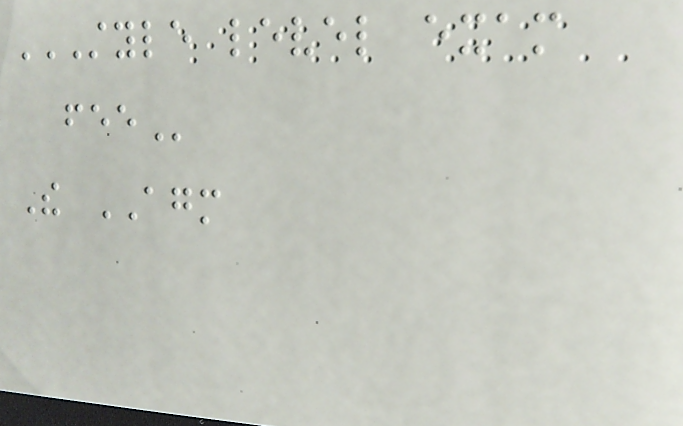STYLE LEVEL EXAM
FEE
The AGM
